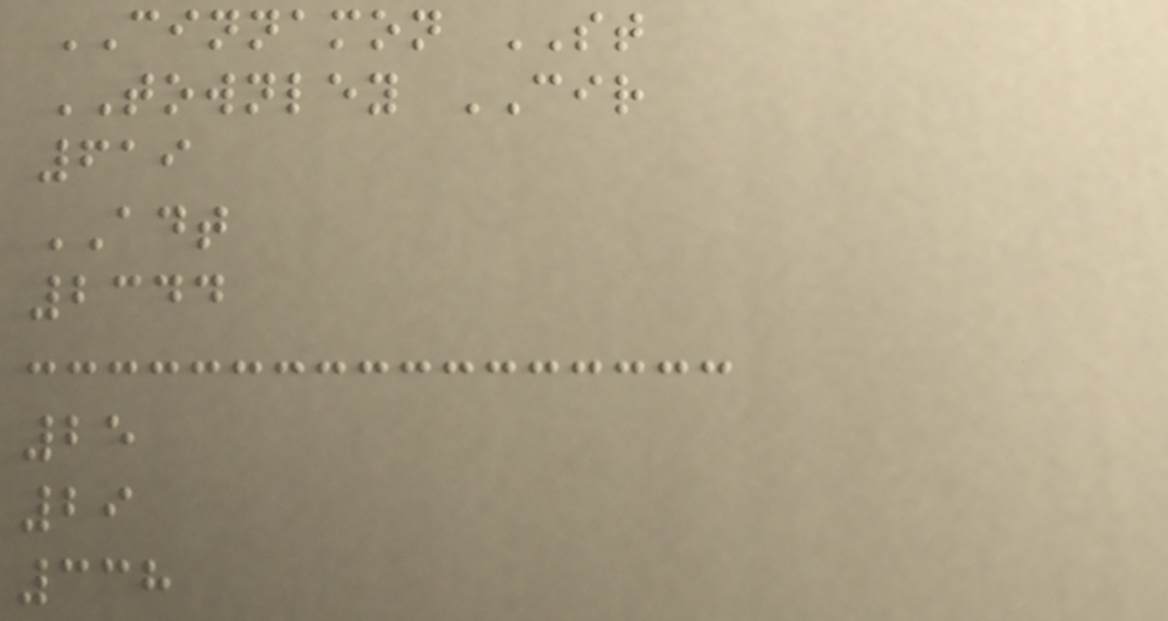CINNAMON ST
TOWNLEY CIR
619
ADT
2344
25
29
338
